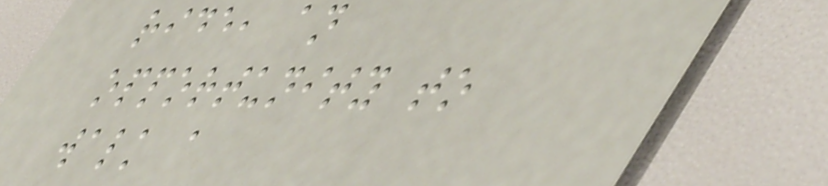ride, an
opportunity to
walk a
